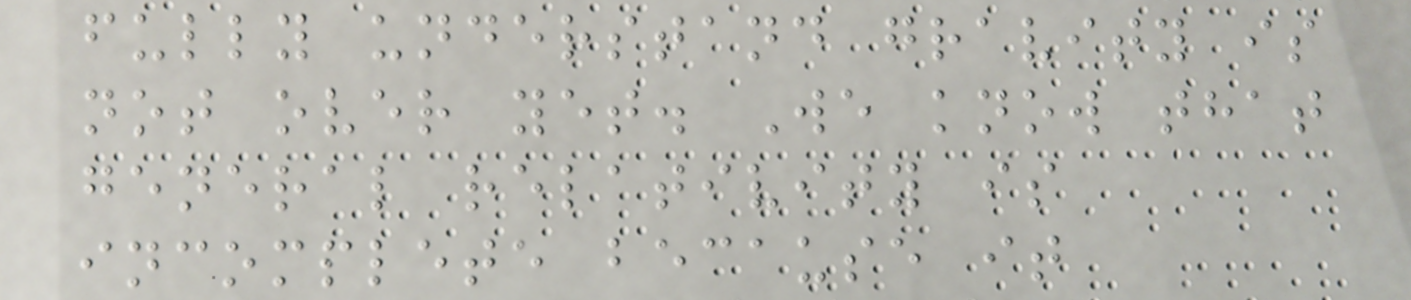fully understand gravity is
not over yet. We know that
general relativity is
incomplete because it
